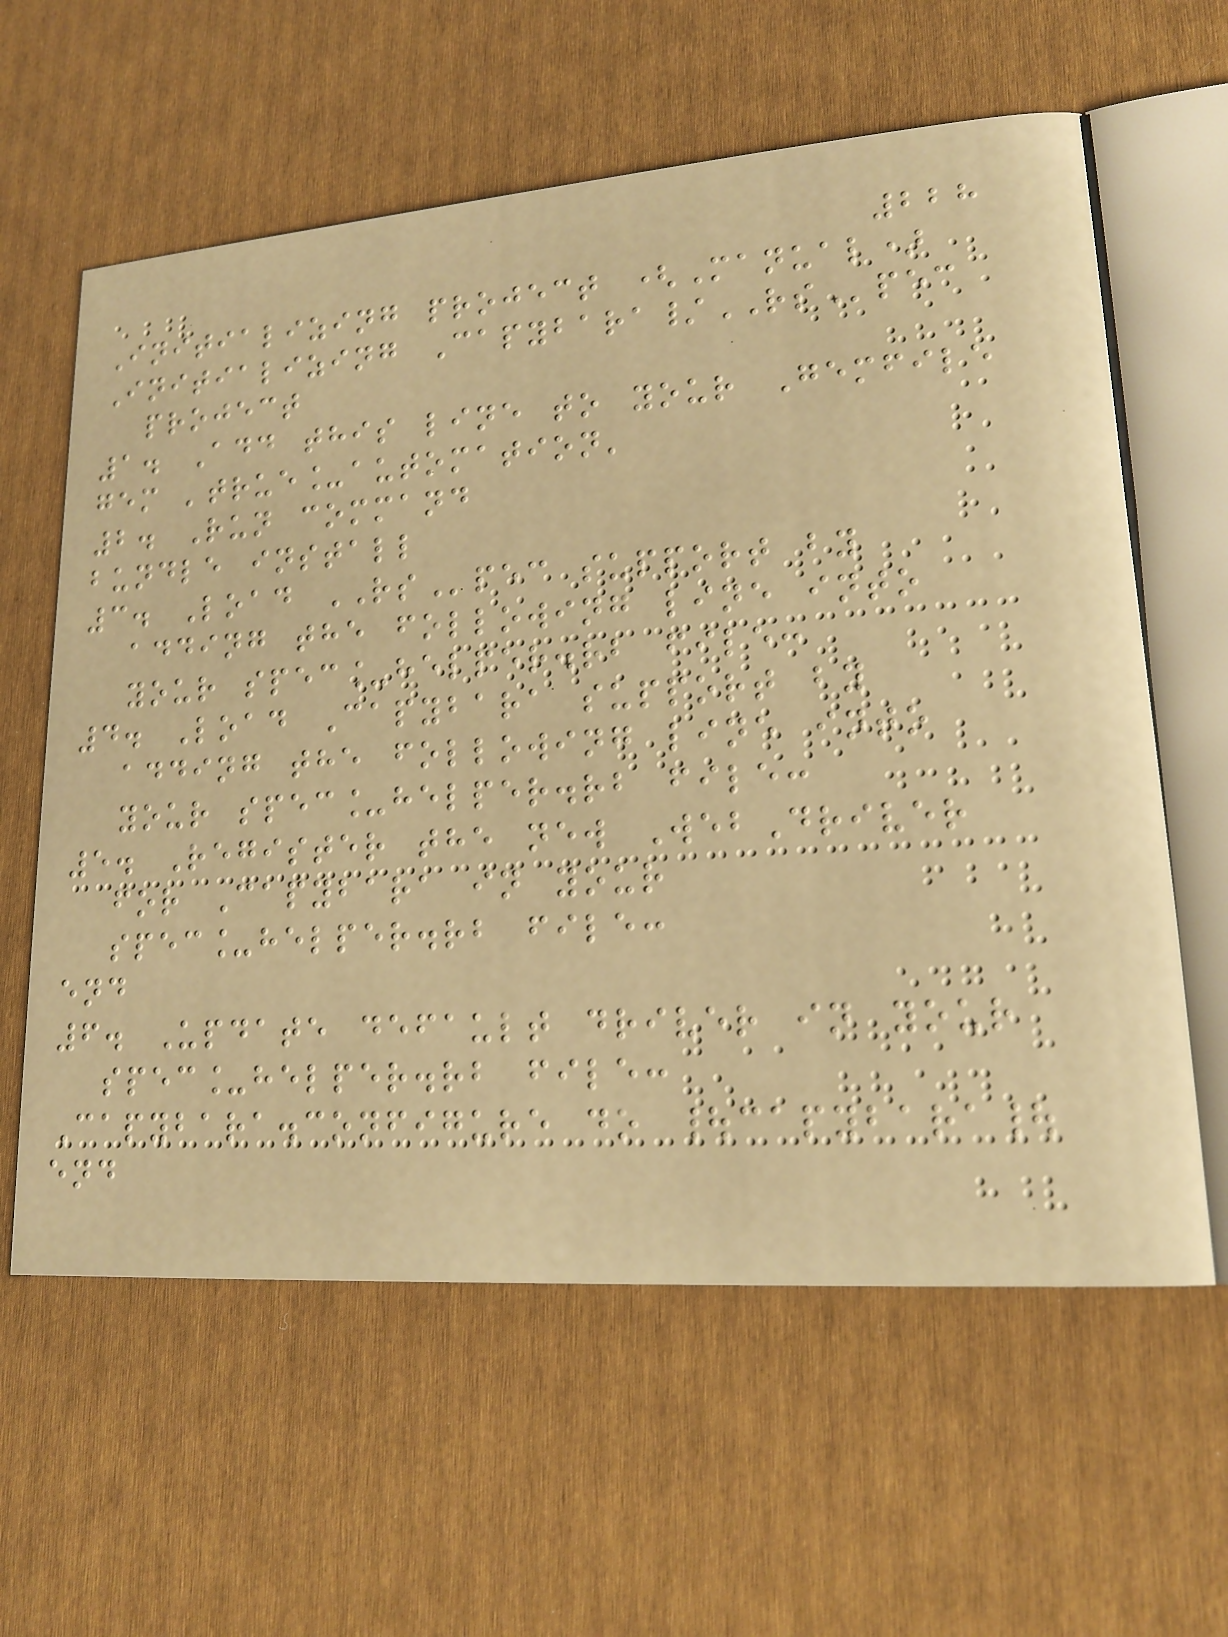228
Initializing project (Manual)
Initializing Capybara/RSpec
project
1. Add this line to your Gemfile
gem 'true_automation'
2. Run command
bundle install
3. Load RSpec support by
adding the following line into
your spec_helper.rb file:
4. Load Capybara support by
adding the following line into
your spec_helper.rb file:
5. Register the new WebDriver
for Capybara in your
spec_helper.rb file:
end
6. Update default driver in your
spec_helper.rb file:
Capybara.configure do |capybara|
end
